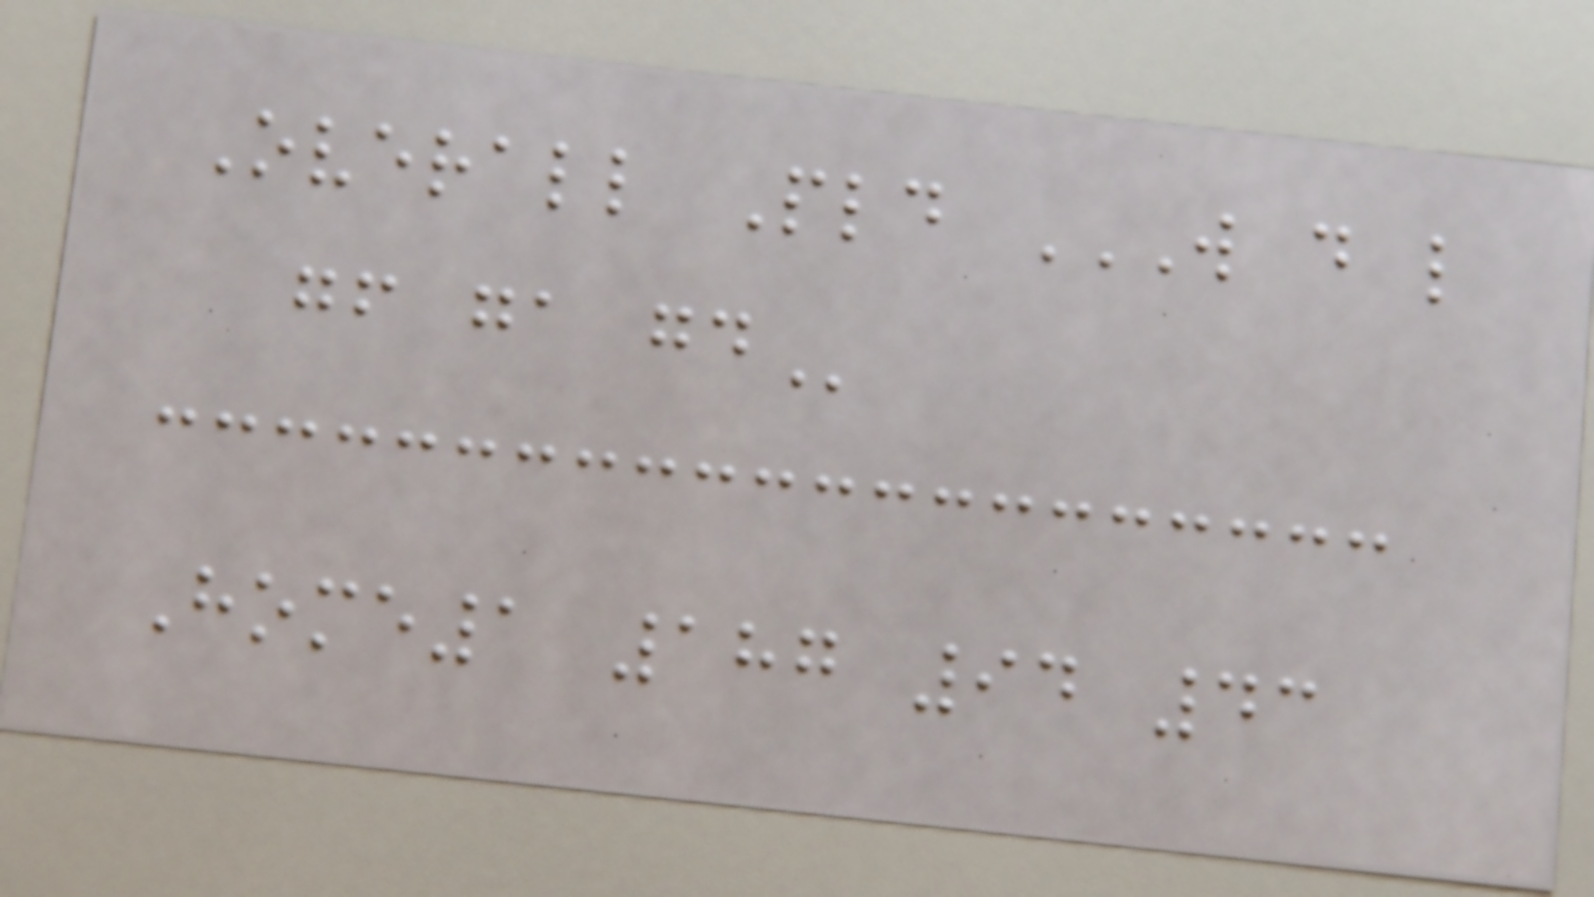Overall Pld W D L
GF GA GD
Home1 187 94 43
